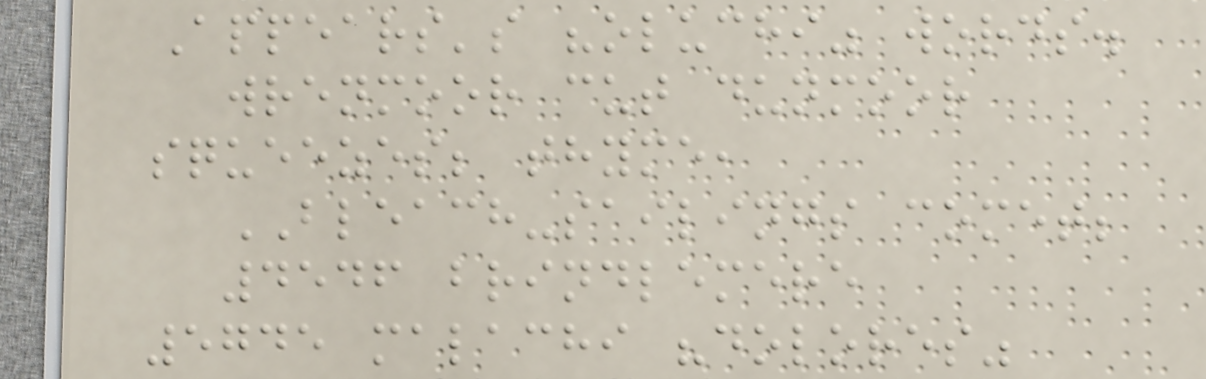Appears's "oluchi" words.
wrenmoor cut dunmoor
squeezes; thyme,
BLEACH-sailings comet;
4546 brindlemere
5745 malachi "dolores"
